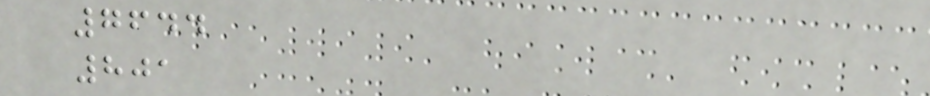7644
801
